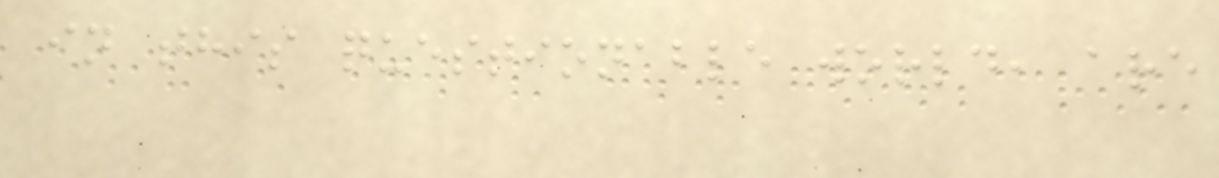in this questionable world, are
